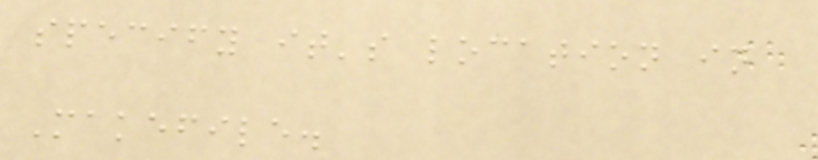specify it's location in
Makefile.
